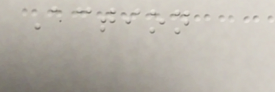Action
